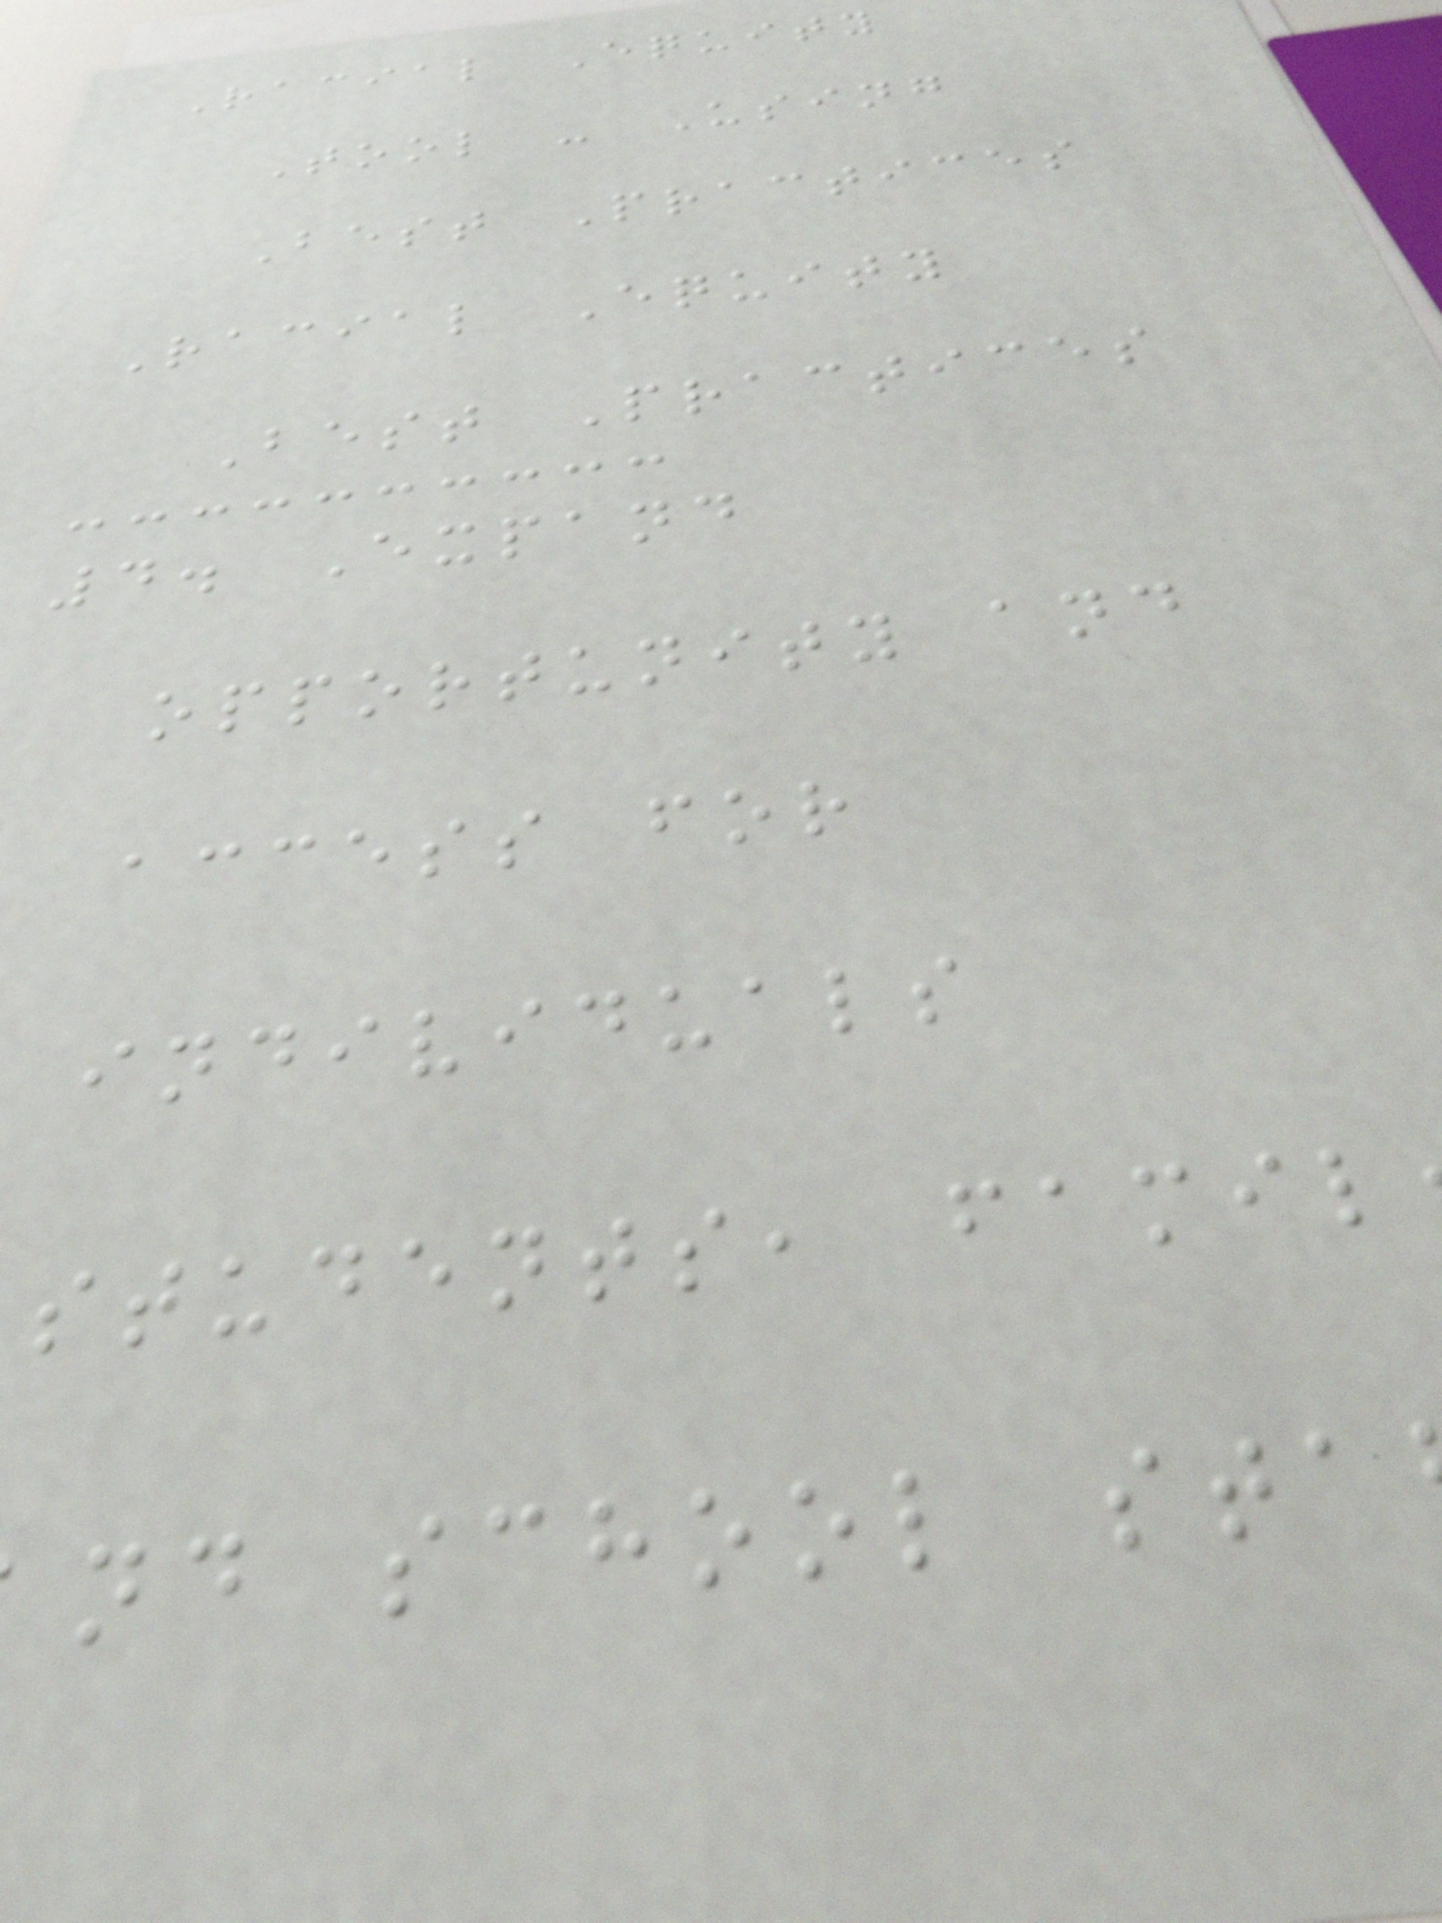Racial Equity
Tool - Using
Best Practices
Racial Equity
Best Practices
4. Expand
opportunity and
access for
individuals
students, famil
nd school sta
